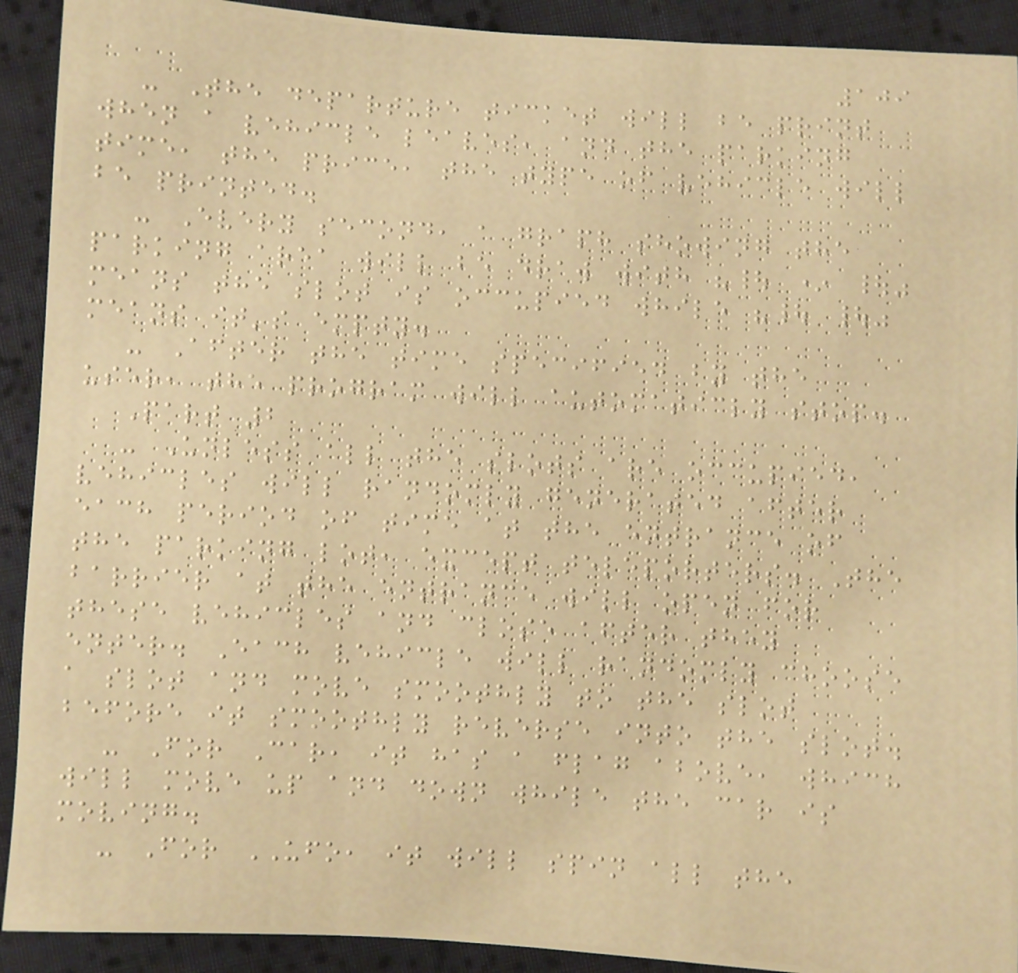109
- The departure ticket will be print
when a vehicle leaves, and the parking
time, the price, the type of vehicle will
be printed.
- Every second, a graph showing the
parking area will be draw with "| * |"
means the slot is occupied while "| |"
means it's empty.
- After the time specified by the
user, the program will automaticly stop.
Part 2
- Unless all the slots are occupied,
vehicles will randomly generated after
each period of time at the entrance of
the parking lot, except teleporters. The
barrier at the entrance will open for
these vehicles and close after they
enter. Each vehicle will randomly choose
a slot and move smoothly to the slot
before it smoothly reverse into the slot.
- For Car, it has a flag above, which
will move up and down while the car is
moving.
- For UFO, it will spin all the
